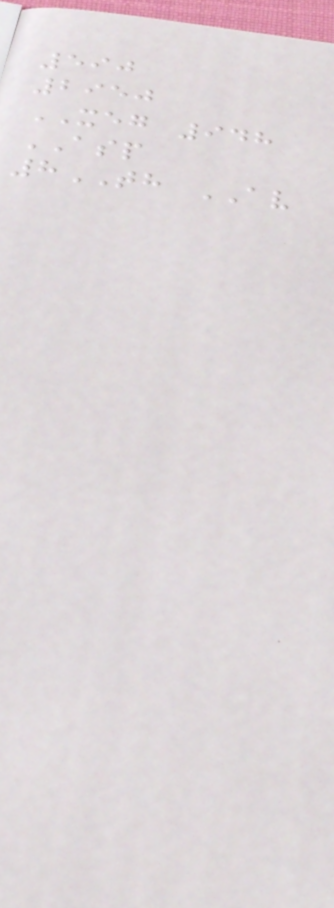590
2950
XEG 948
ASP
8TH AV
